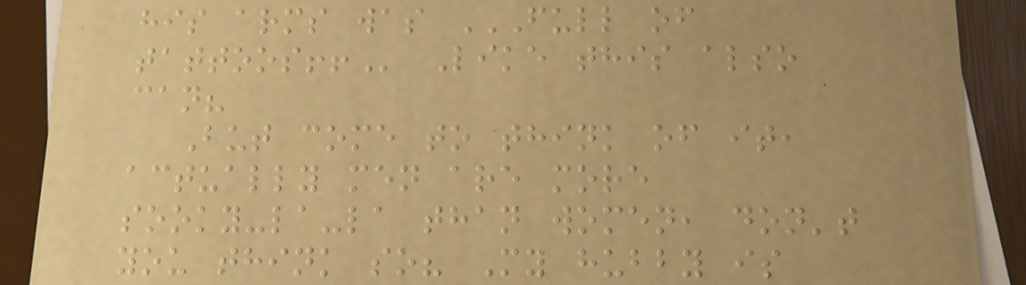his arms was FULL OF
TATTOOS!! Like this also
can?
But come to think of it,
actually men are more
sooky-la-la than women, don't
you think so? My hubby is
